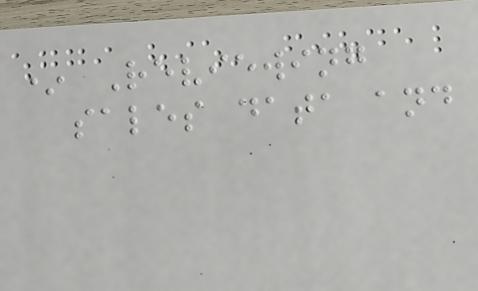* Reviewing
sales data and
